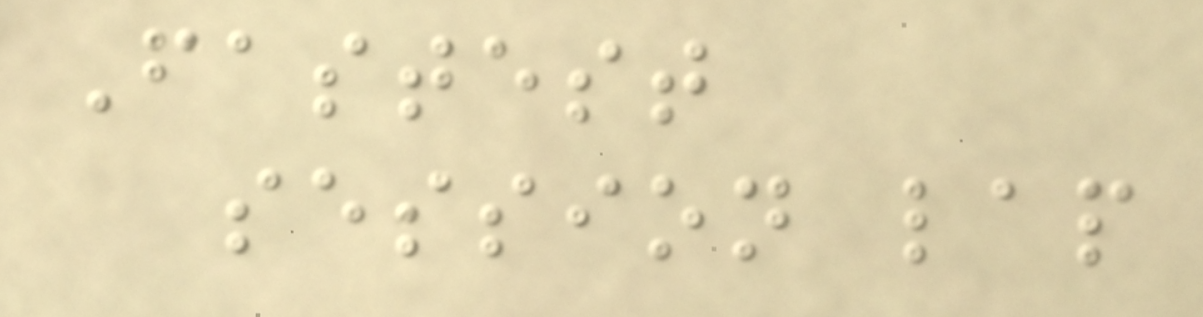Fastest
session lap
